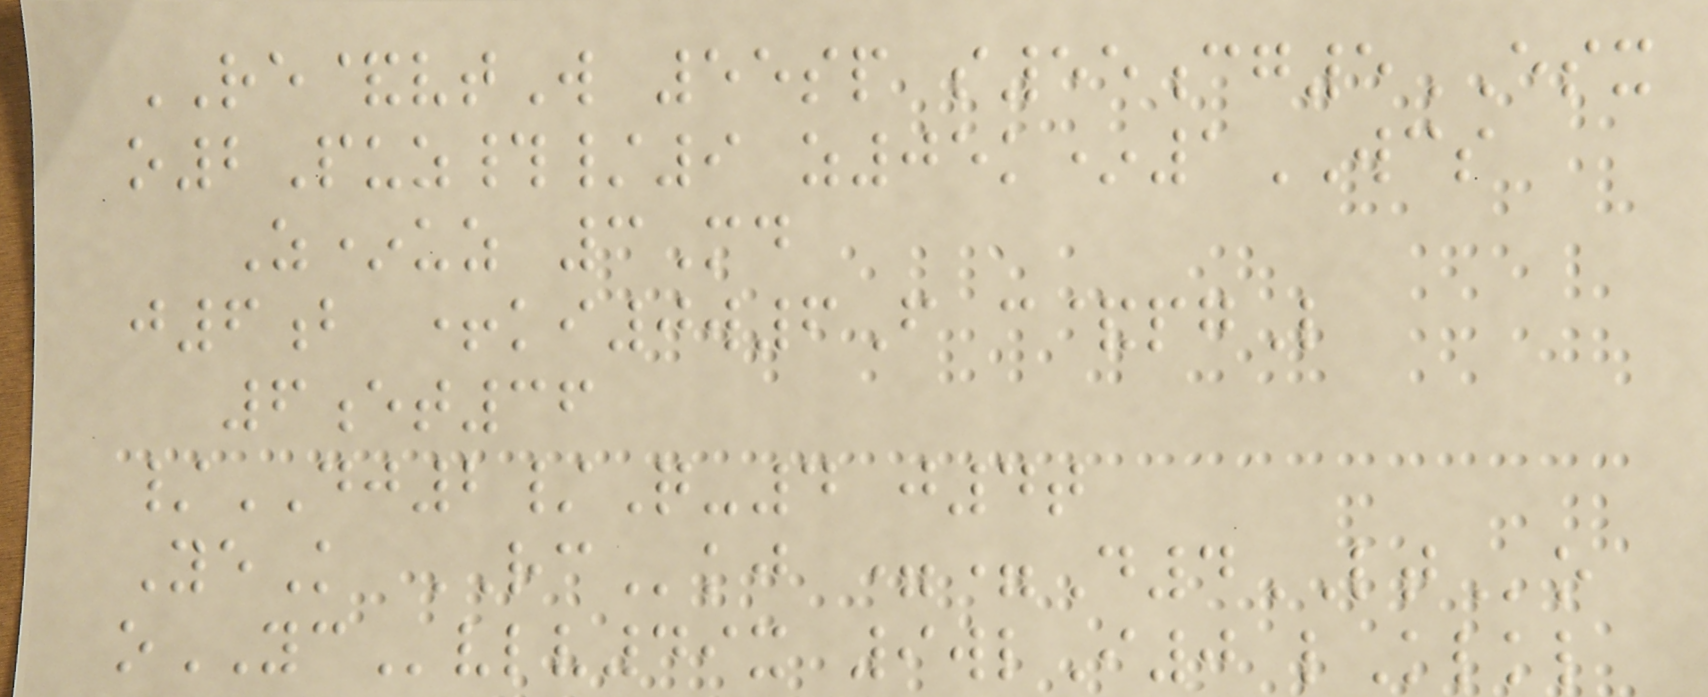RE&vtW 55sp s55cg5ESX
o2Puz#/9 z05k*1WCS
Z*uz 3Md
j6b +ki0w6F c&pgL
6et36
/DJ2/Q-4 j4t
YeK RCkj ==D4LTo
oYCvlv49x 9wlI0 lKlkl
